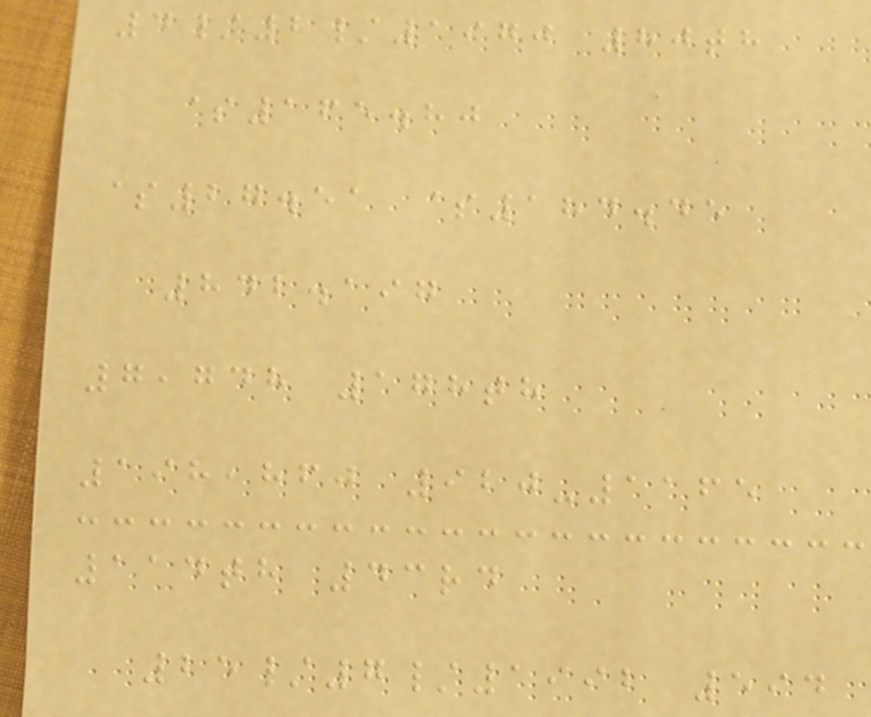4/2/1970 80th
$165.80
$27.51 $184.45
842.197
7,748 178th
198,860 920-1165
114th 43rd
25/7/1992 594
